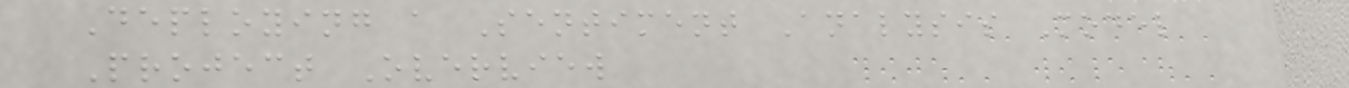Deploying a Sentiment Analysis Model
Project Overview
